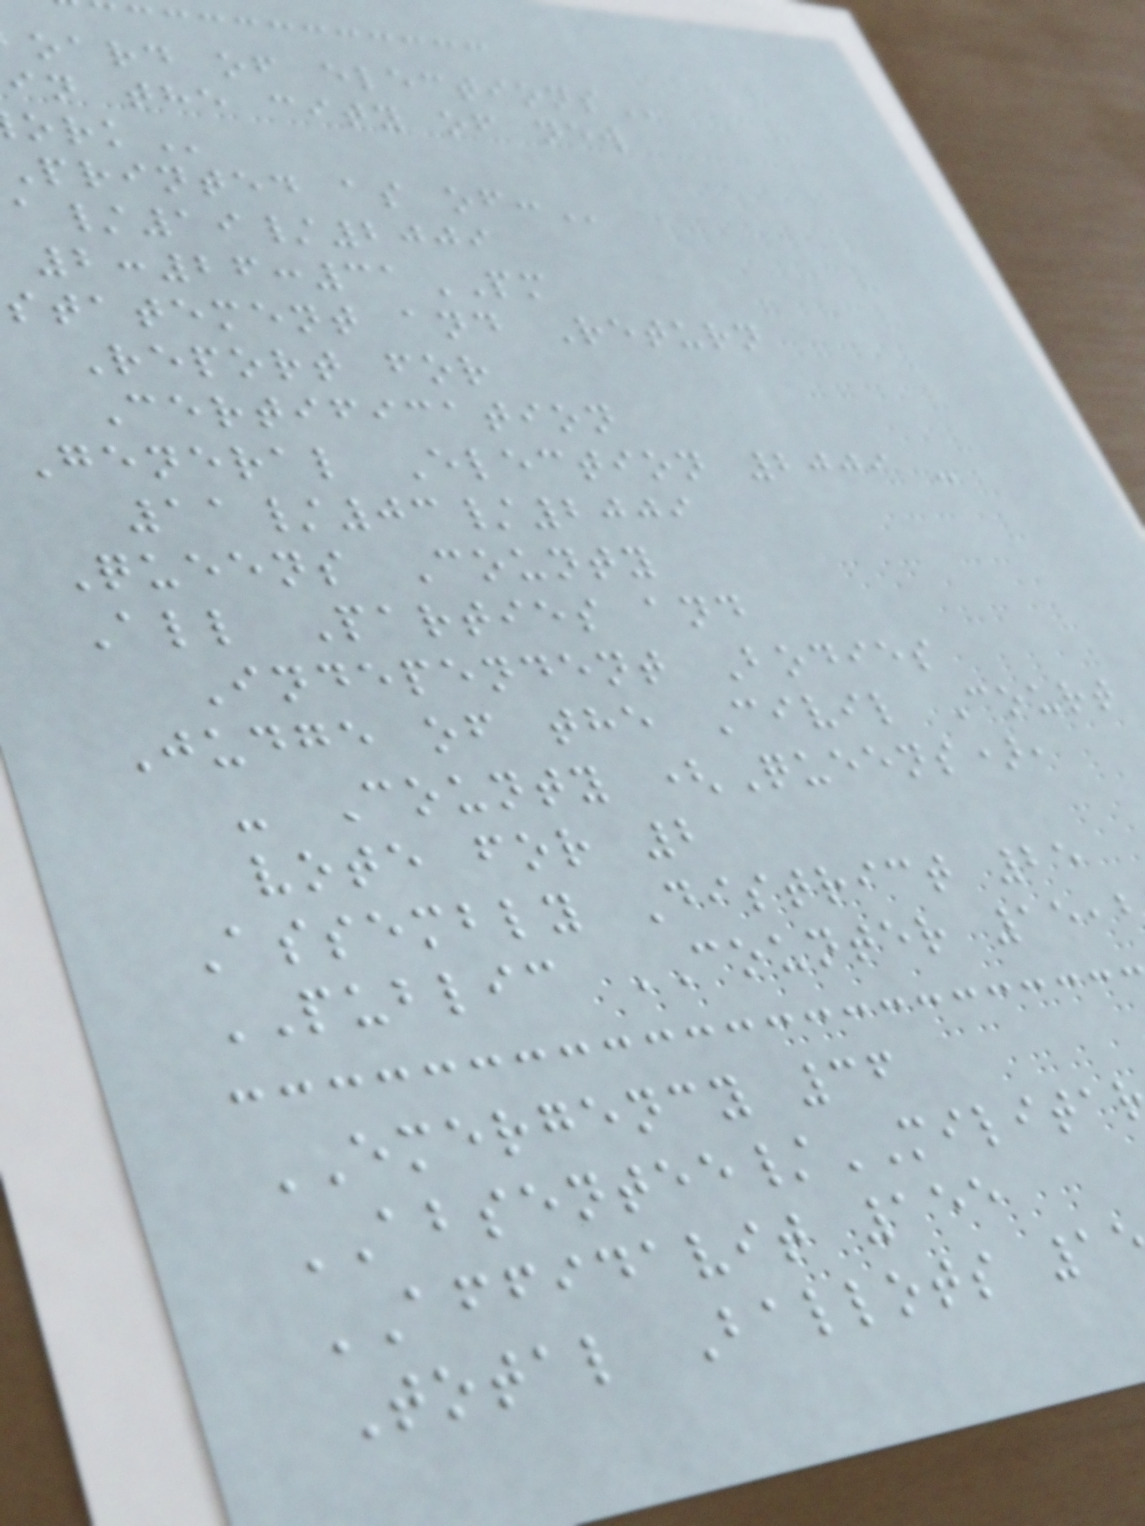oard of
in the city of new
printed as
/19/2009
2:26:31PM
statement and Return
Report for
Certification
General Election 2009 -
11/03/2009
Queens County
All Parties and
Independent Bodies
Judge of the Civil Court
- County (Queens),
vote for 2
Assembly District 25
PUBLIC COUNTER 15,
EMERGENCY 36
ABSENTEE/MILITA
AFFIDAVIT 155
Total Ballots 1
